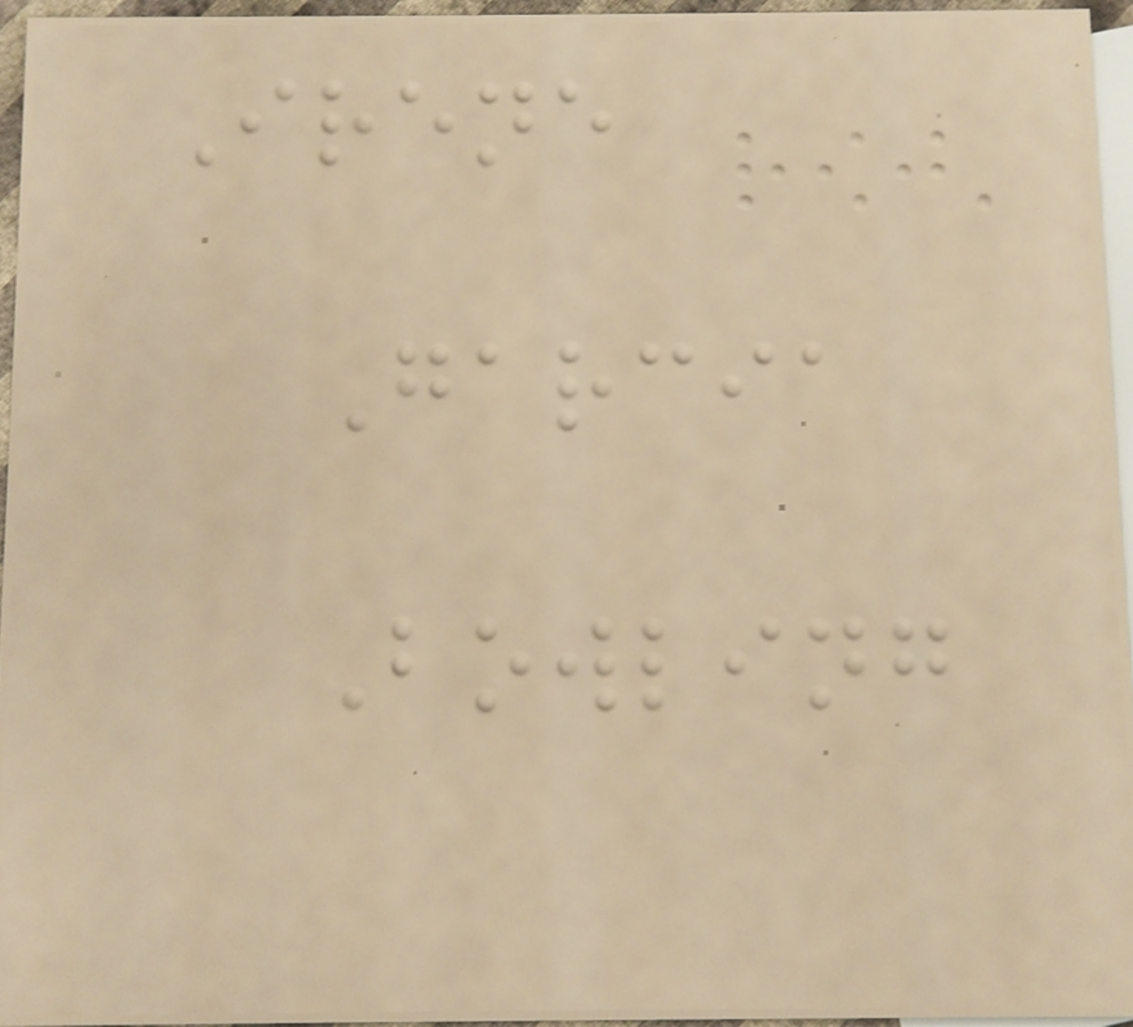Irene
Garcia
Bowling
